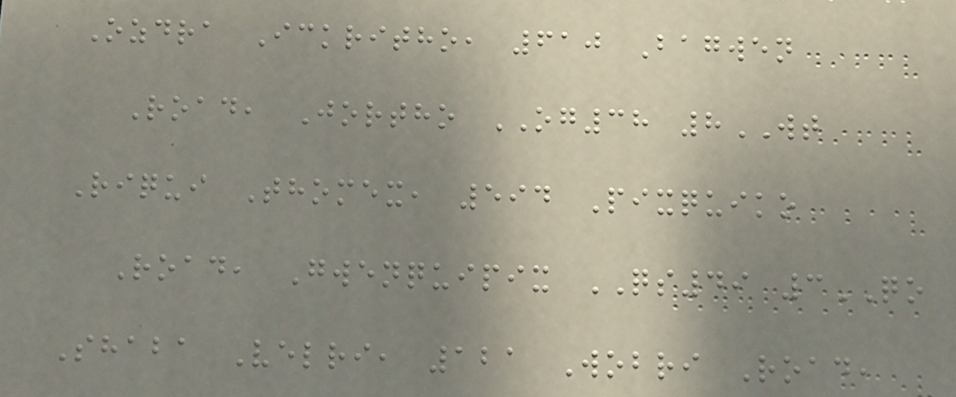Ozdra Ickritho, 610 Bagwen
Road, Jortho OG38 8WT
Riqui Thomex, 594 Pixquiko
Road, Gwenquipix QS49 3QO
Shaba Velri, 121 Wobri Road,
